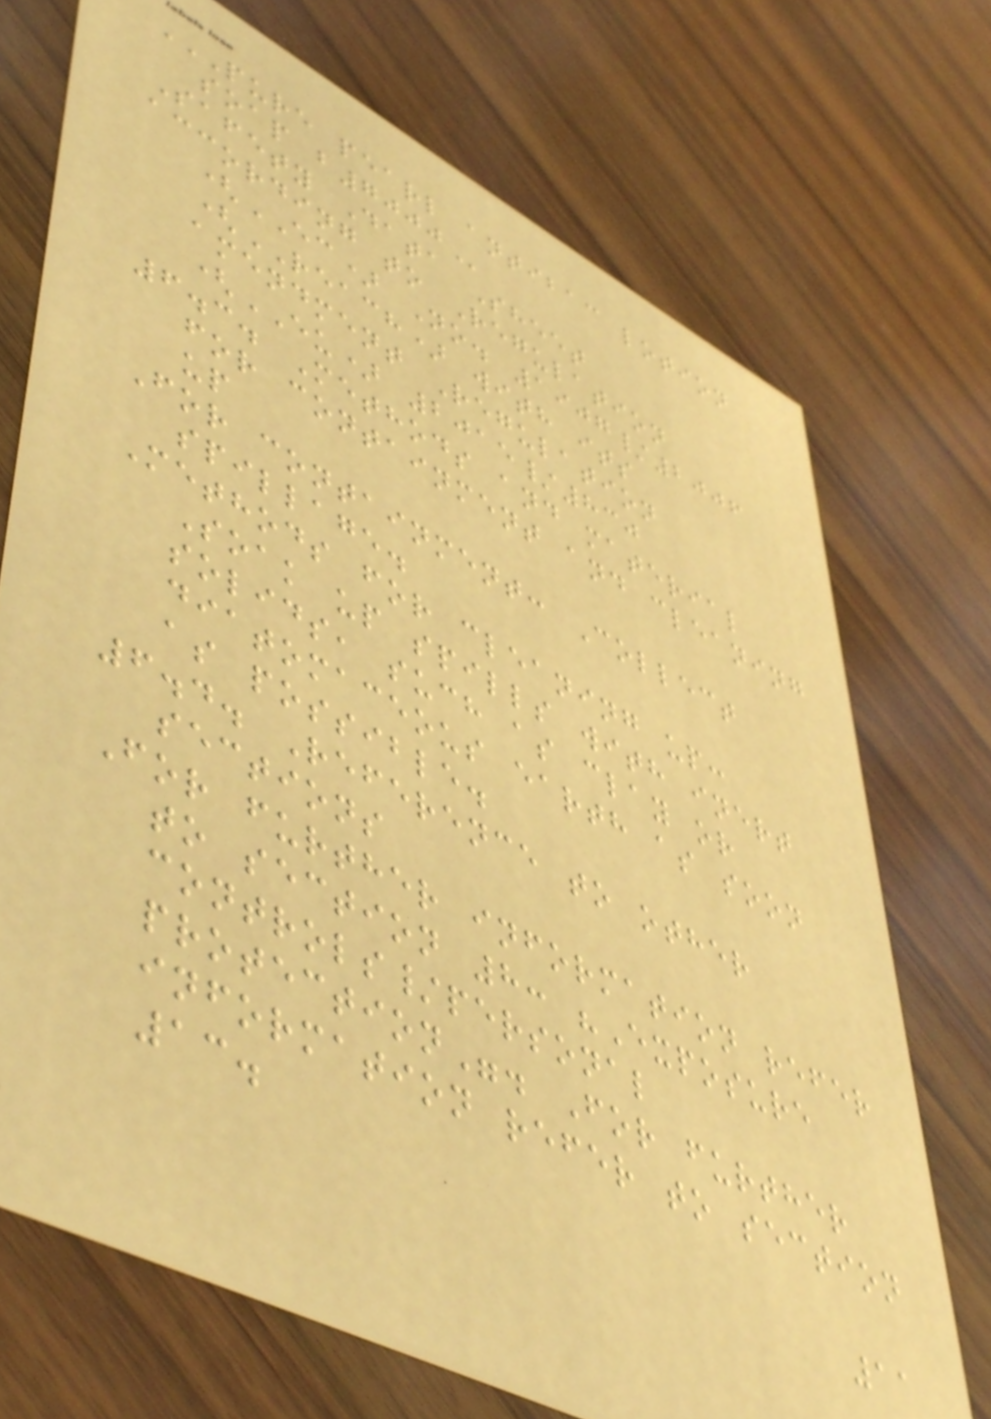PURE PEARL ANTIBAC LOTION
SOAP B7000
Safety Data Sheet
according to Regulation
(EC) No. 1907/2006
(REACH) with its
amendment Regulation
(EU) 2015/830
6.3. Methods and material
for containment and cleaning
up
For containment: Collect
spillage.
Methods for cleaning up:
Soak up spills with inert
solids, such as clay or
diatomaceous earth as soon
as possible.
6.4. Reference to other
sections
For further information refer
to section 8: "Exposure
controls/personal
protection". For further
information refer to section
13.
11
